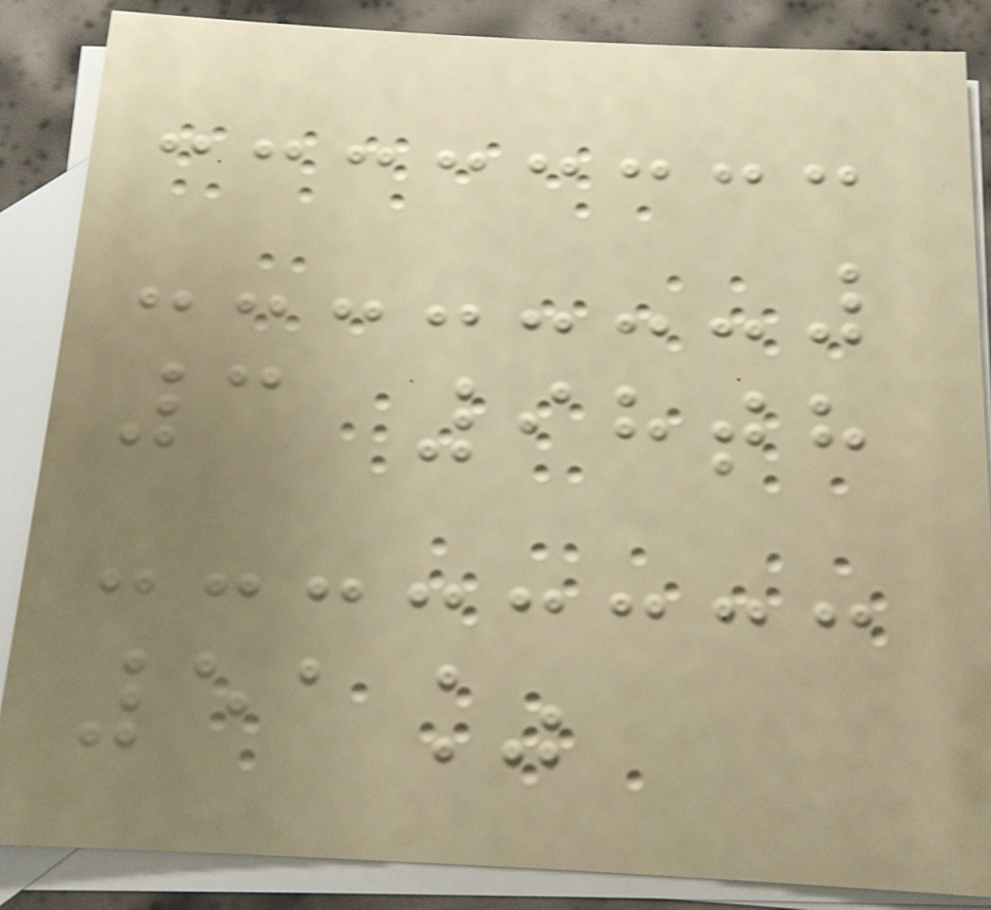3 98th
51%
